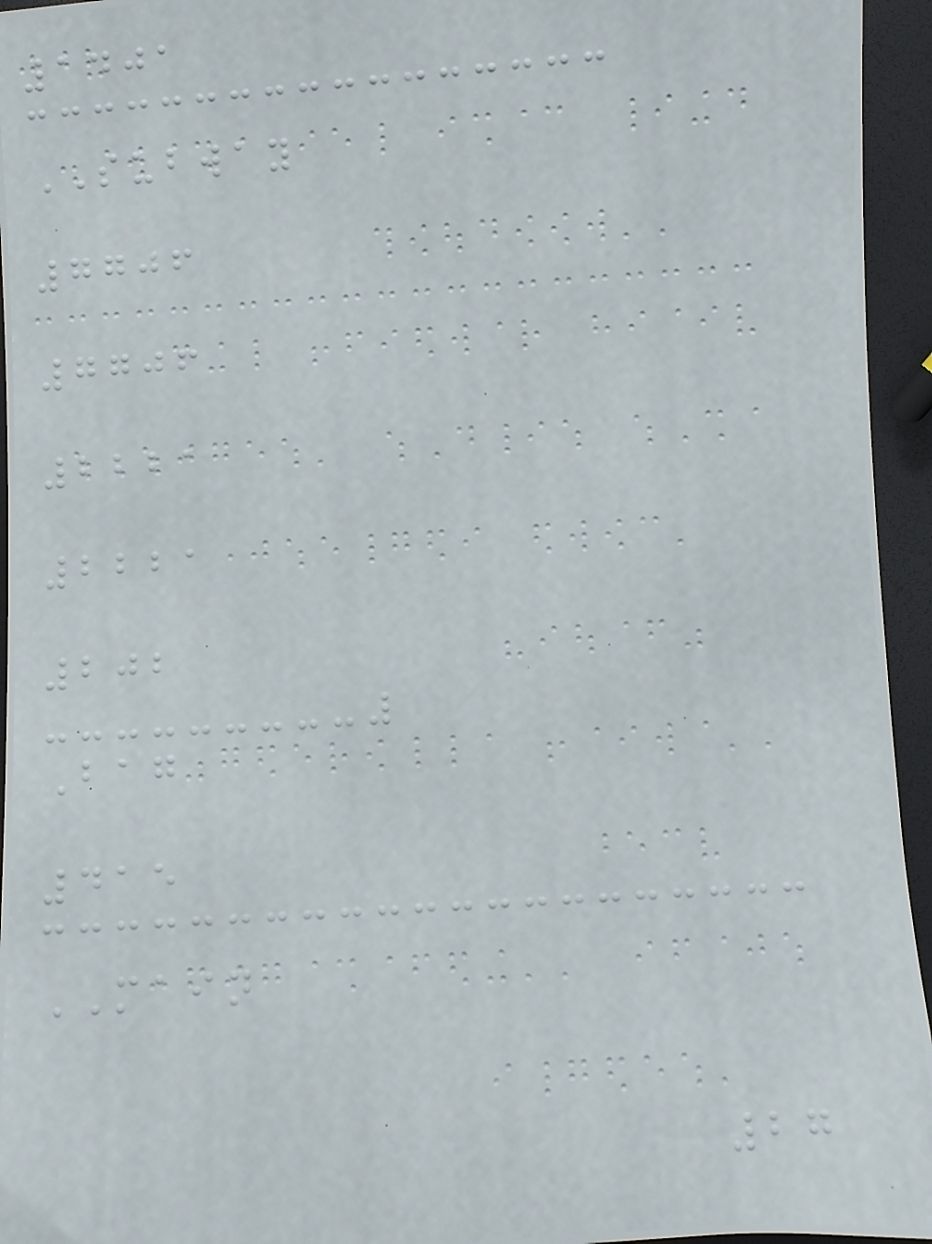1401
SUBWAY
7706
7706
2221
2221
202
Bag
415
MAIN
27
